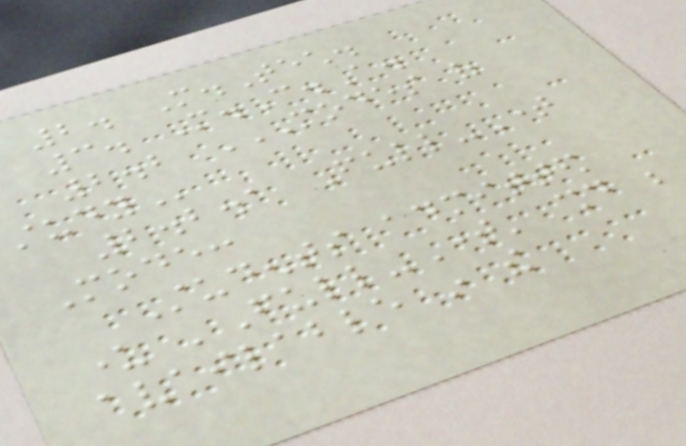2. M.Tech.
3. M.C.A.
2.2 MODES OF
STUDY
2.2.1 Full-Time
Mode:
Students admitted
under 'Full-Time' should be
available in the
